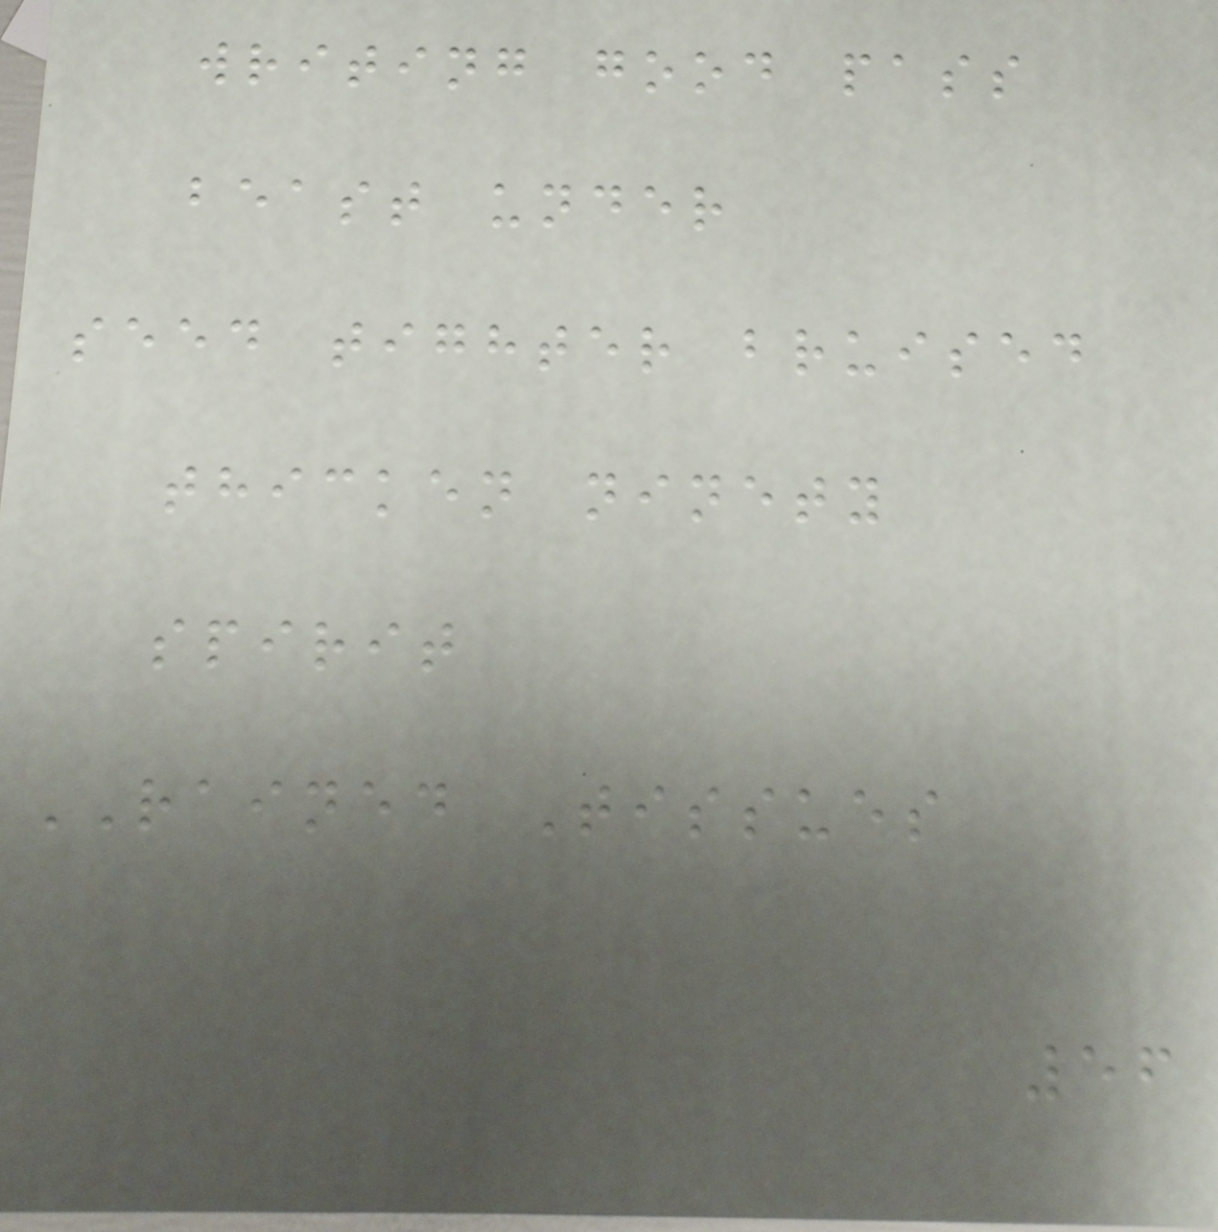writing good pass
beast under
seed tighter bruised
thicken ninety
spirit
RAINED Tissues
56
